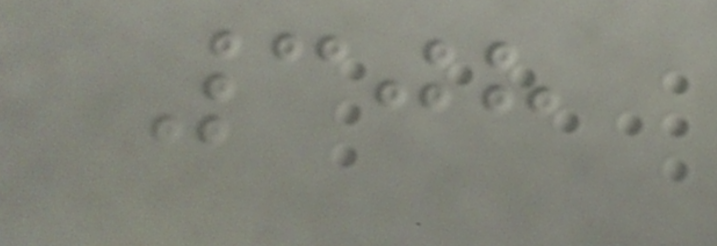308
